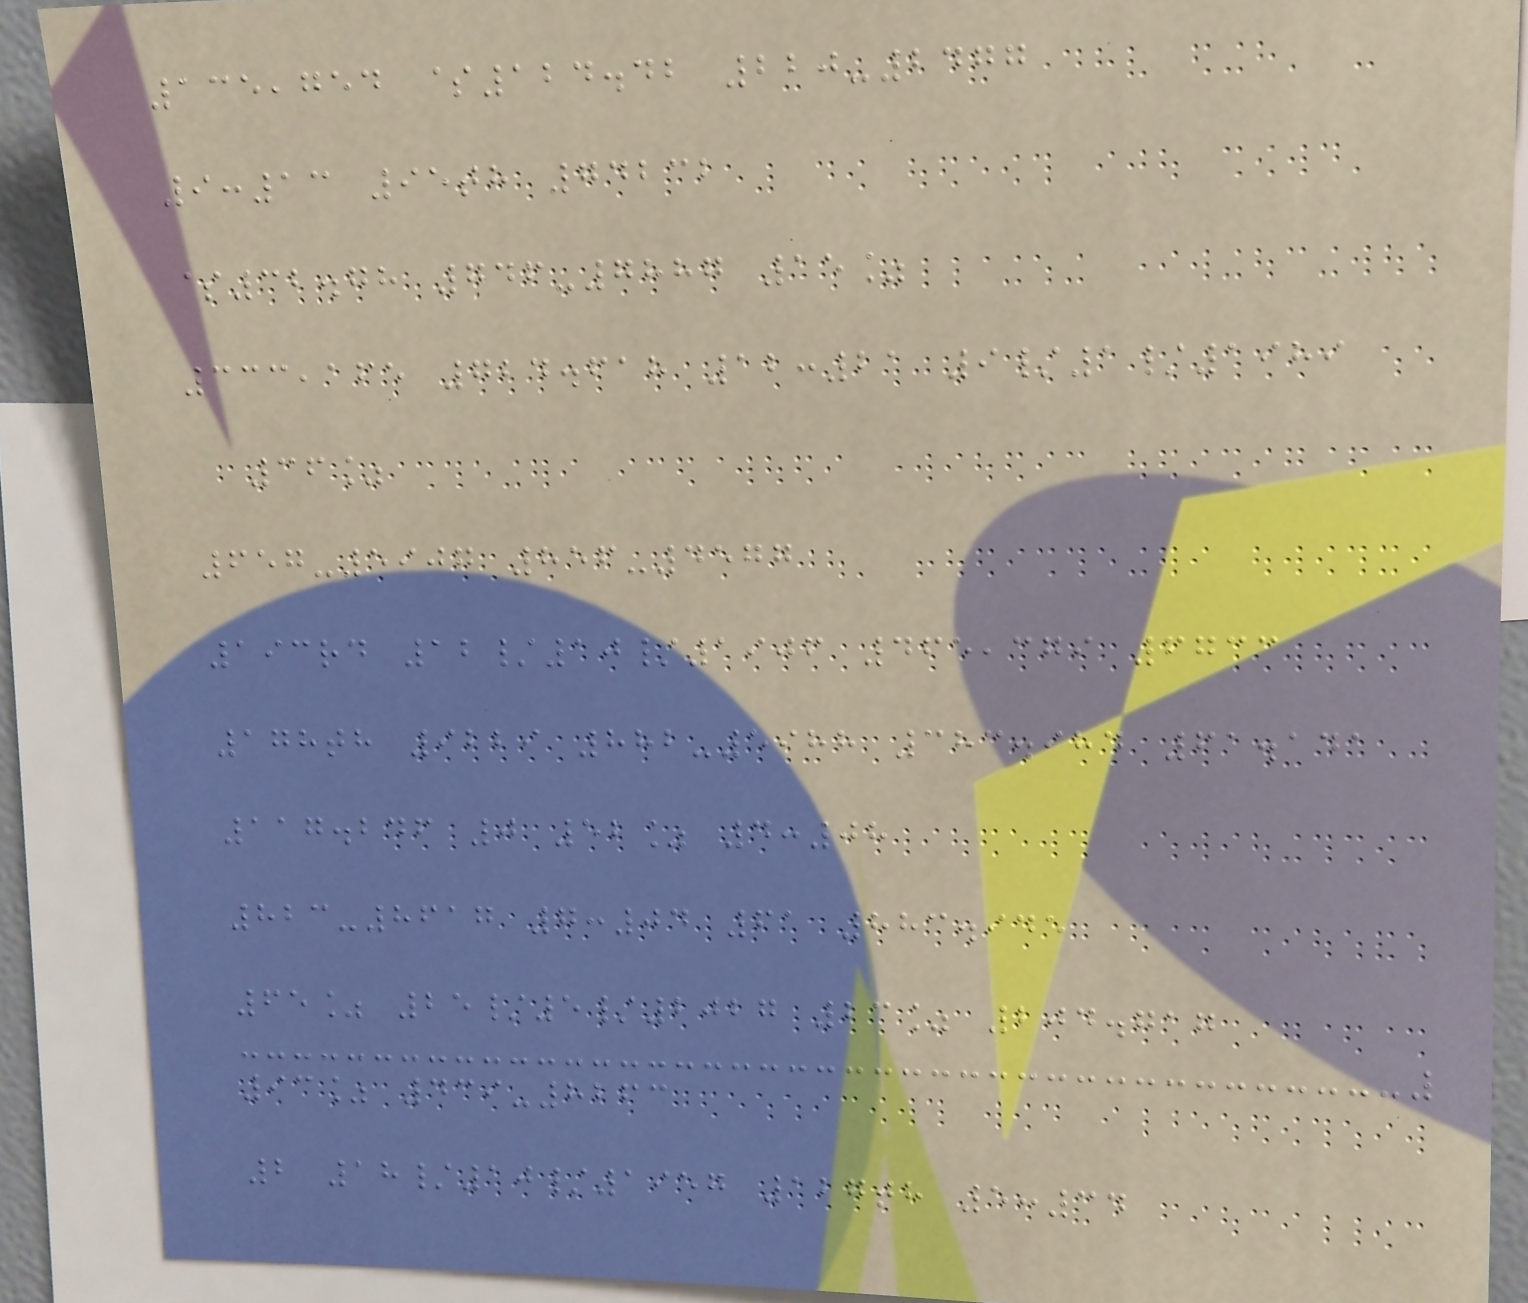135,754 $124.42 220-2477
9:13 95th 74232
$32.78 746-7887 15%
333,165 724.618 12:21 9/1/1989
36%
657-5907 856-4577
193rd 12/10/1906 465,379 6733
178th 9229 882-5988 383.984 61.141
117.246 0 52% 4:08
823-8617 7:04 61 883.945
65% 25/5/2027 23% 204.717
93% 439-8263
2 18/10/1957 127th 5:34
